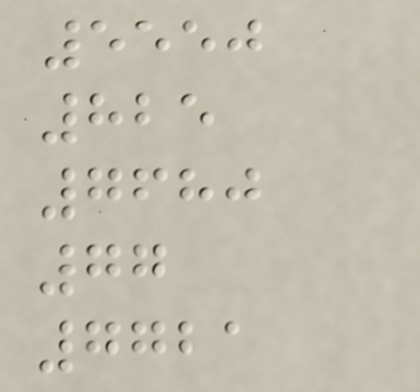5550
825
7680
77
7721
